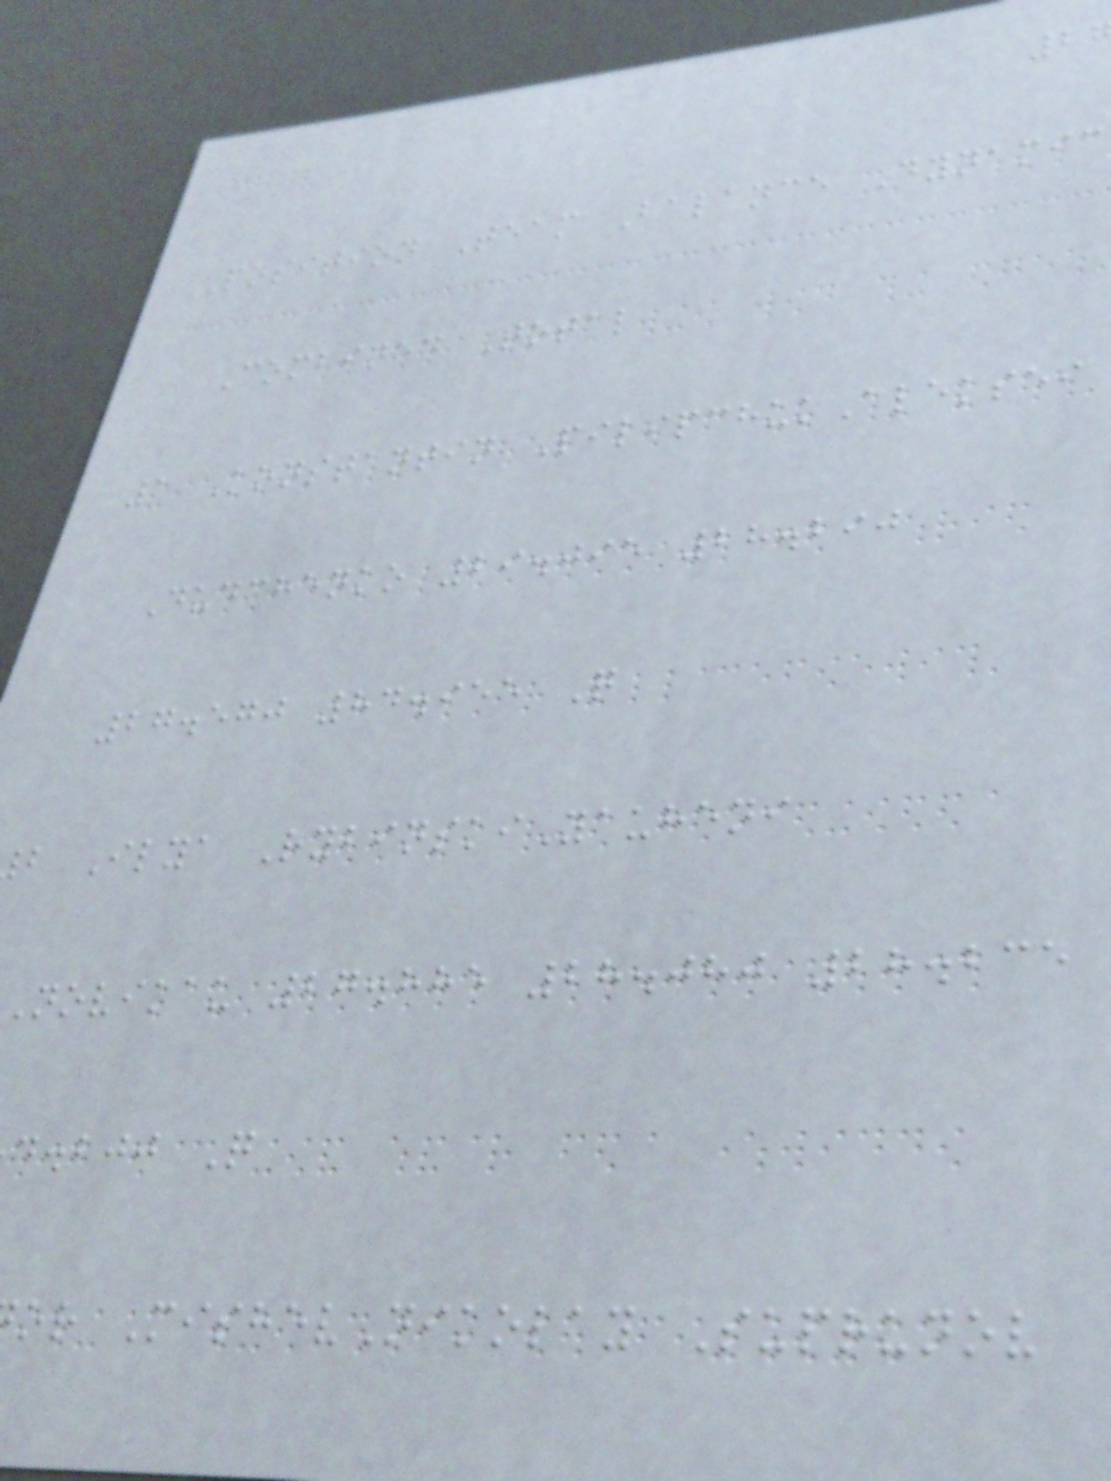Position Team Balance Dynamic
Combined Total
1 Konstantin PilipchukAleksei
Dudchenko 29.095 28.290
27.570 84.955 Q
b Ilya RybinskiYauheni
Novikau 27.885 28.080 28.235
d.bjj Q
or MishevNikolay Suprunov
